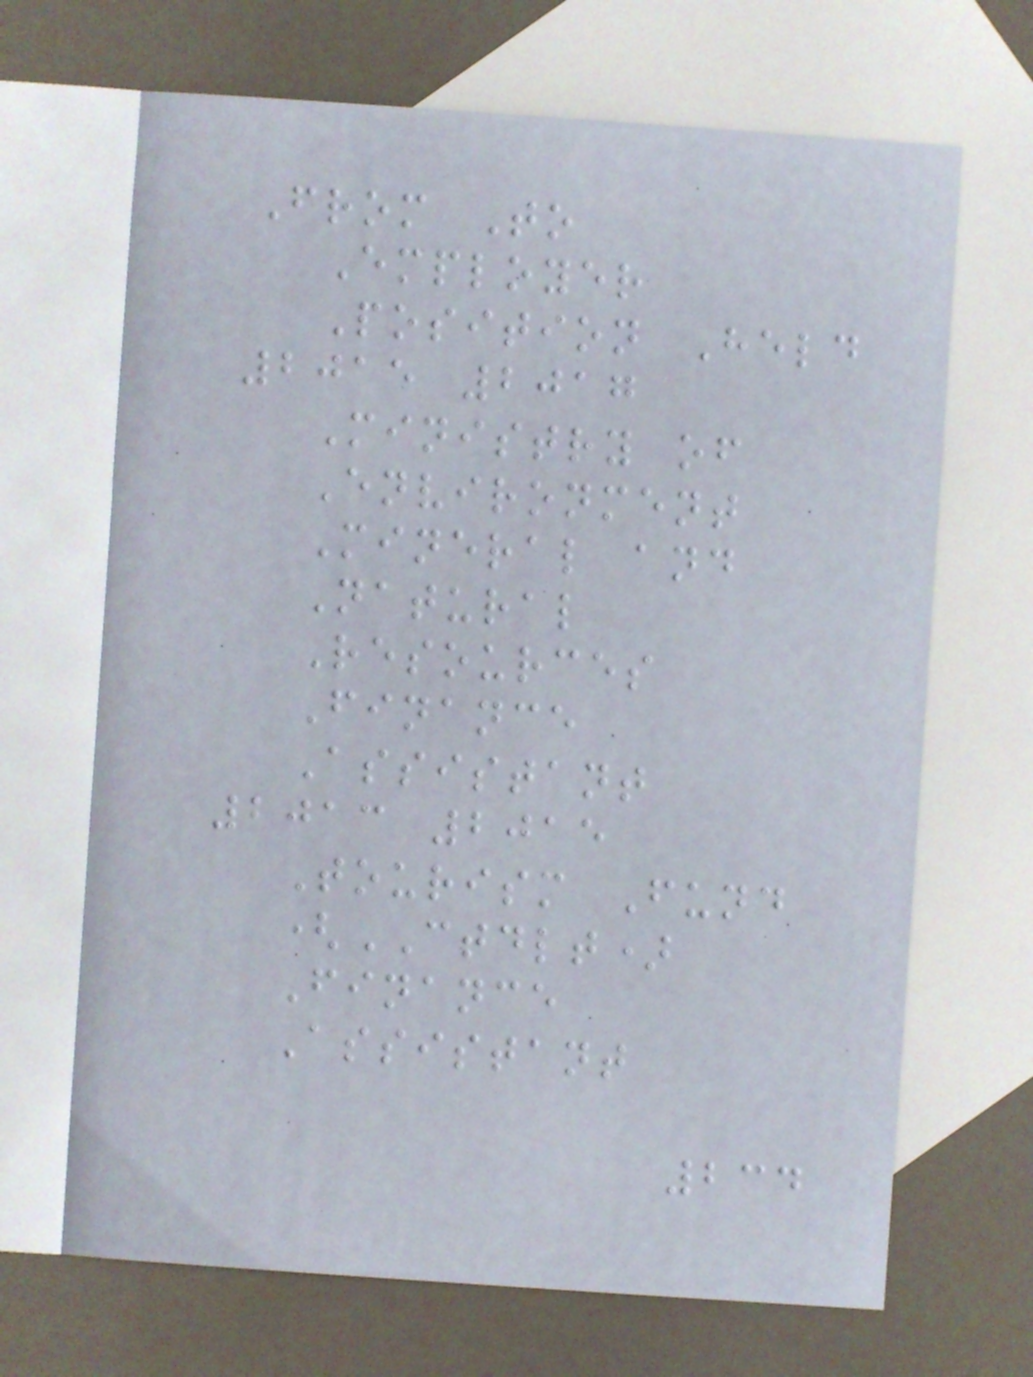From To
Employer
Position Held
2015 2017
Ministry of
Environment
Mineral and
Natural
Resources
Finance
Assistant
2013 2015
Tourism Fund
(CTDLT)
Finance
Assistant
234
